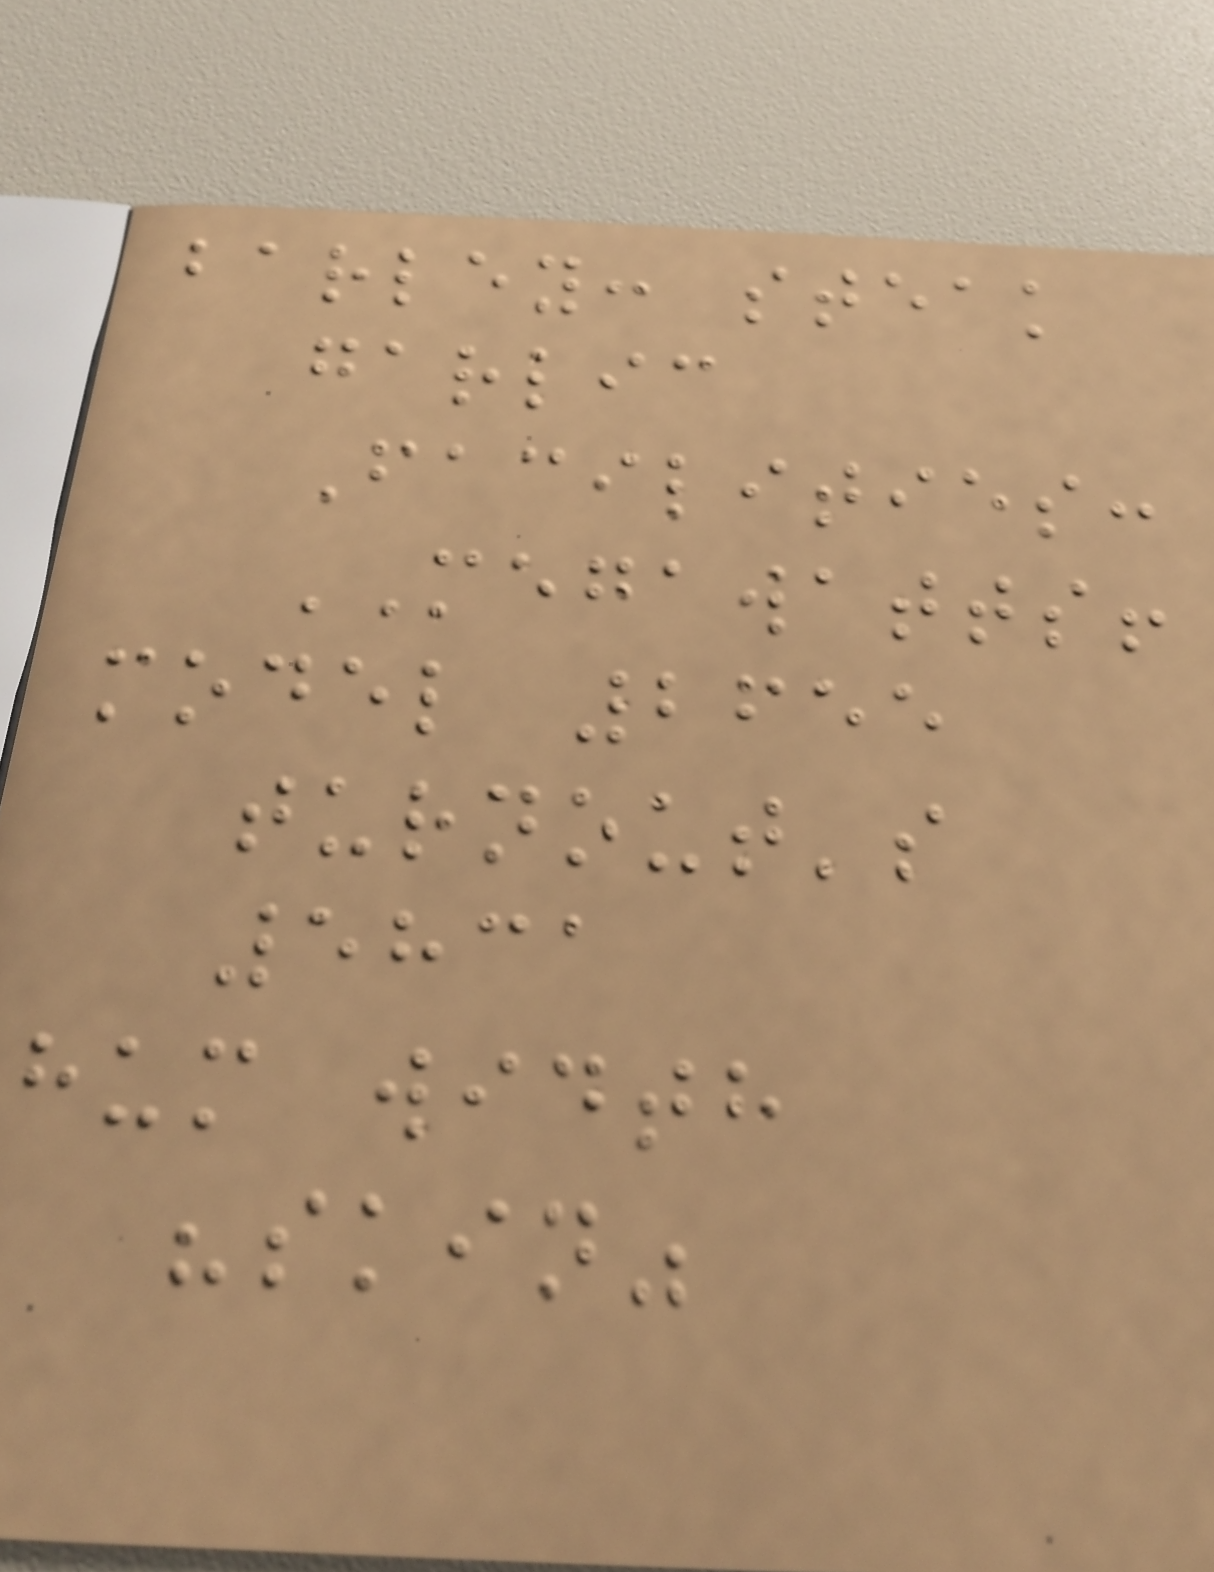barley: steak
garlic
Facilities:
MEGAWATTS!
model 2655
turnout's
5831
hum width
"skin"
